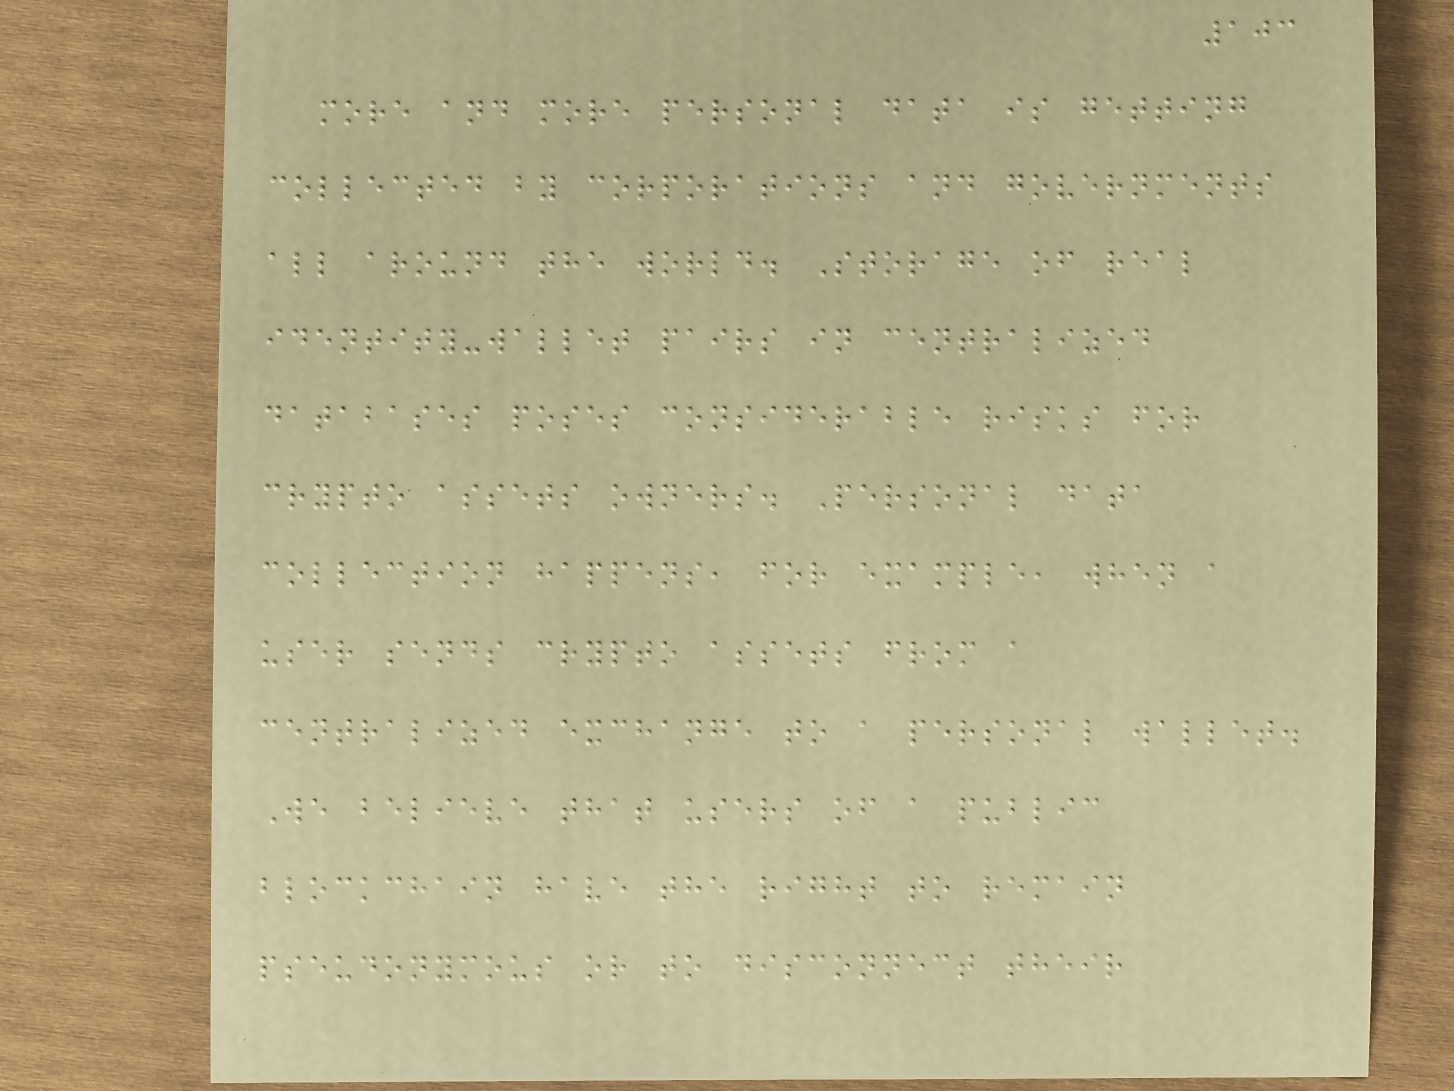103
more and more personal data is getting
collected by corporations and governments
all around the world. Storage of real
identity-wallet pairs in centralized
databases poses considerable risks for
crypto assets owners. Personal data
collection happens, for example, when a
user sends crypto assets from a
centralized exchange to a personal wallet.
We believe that users of a public
blockchain have the right to remain
pseudonymous or to disconnect their
